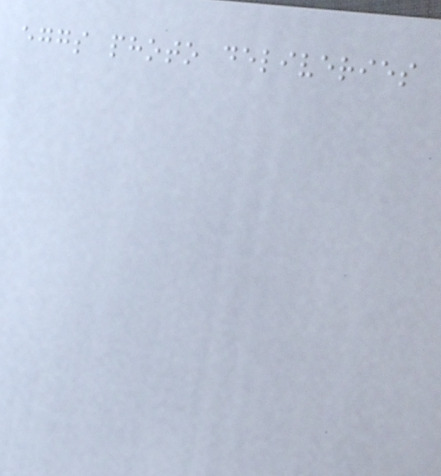eggs photo deliveries
